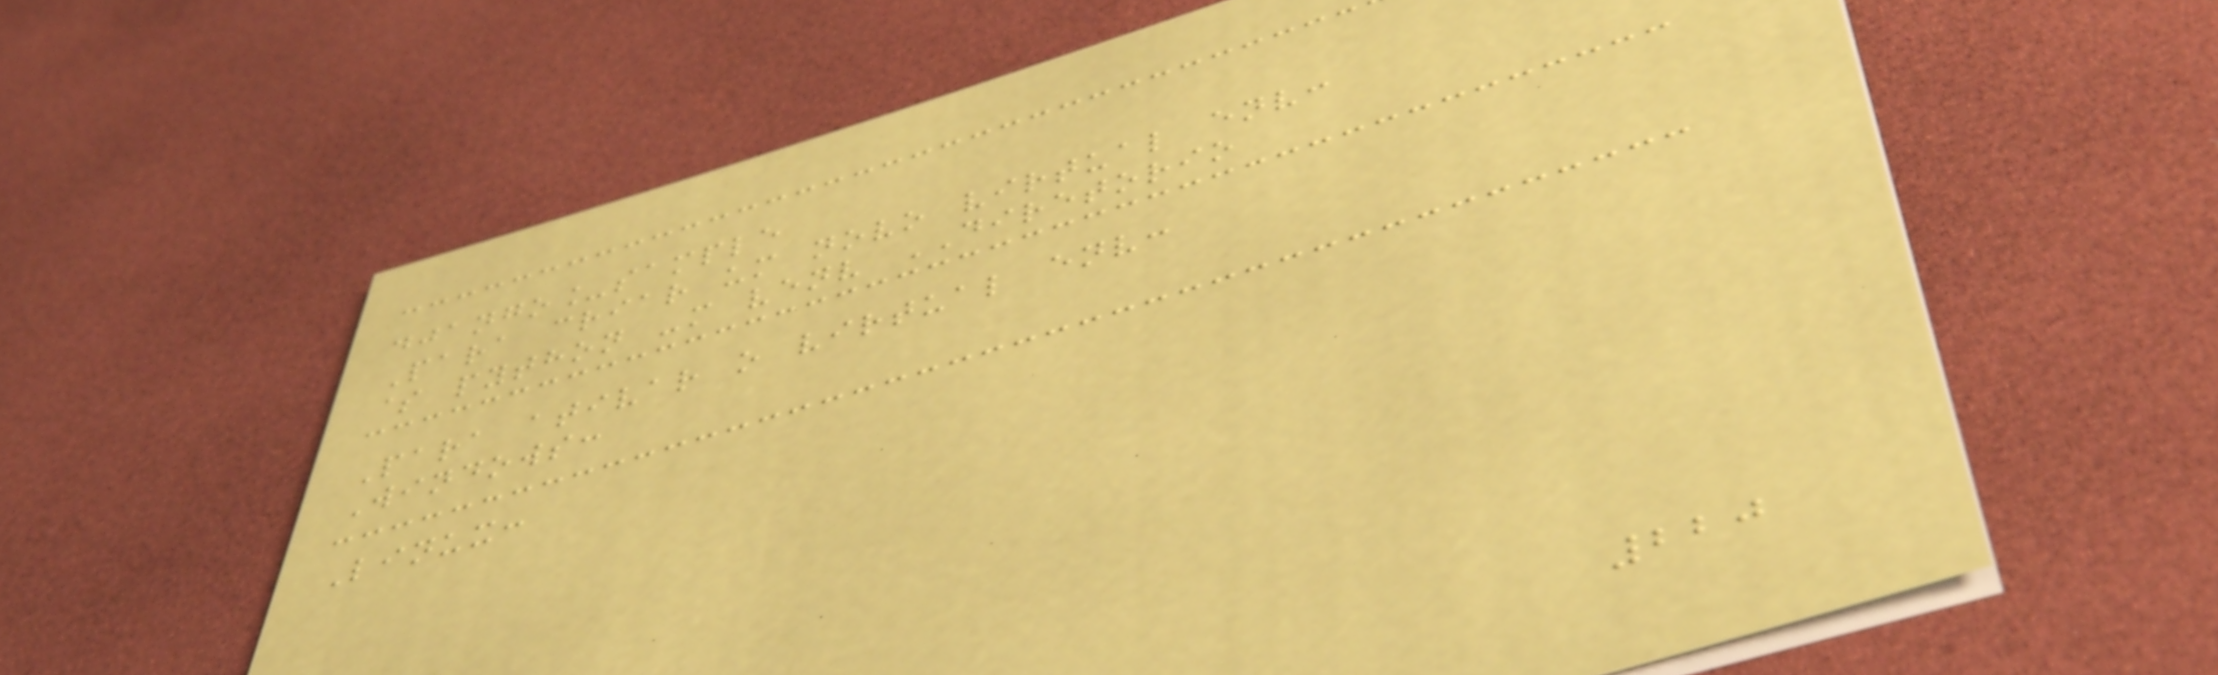django_sample
Para criar um novo virtual env:
$ python -m venv DIRETORIO
Para ativar o virtual env:
Windows:
Linux:
220
